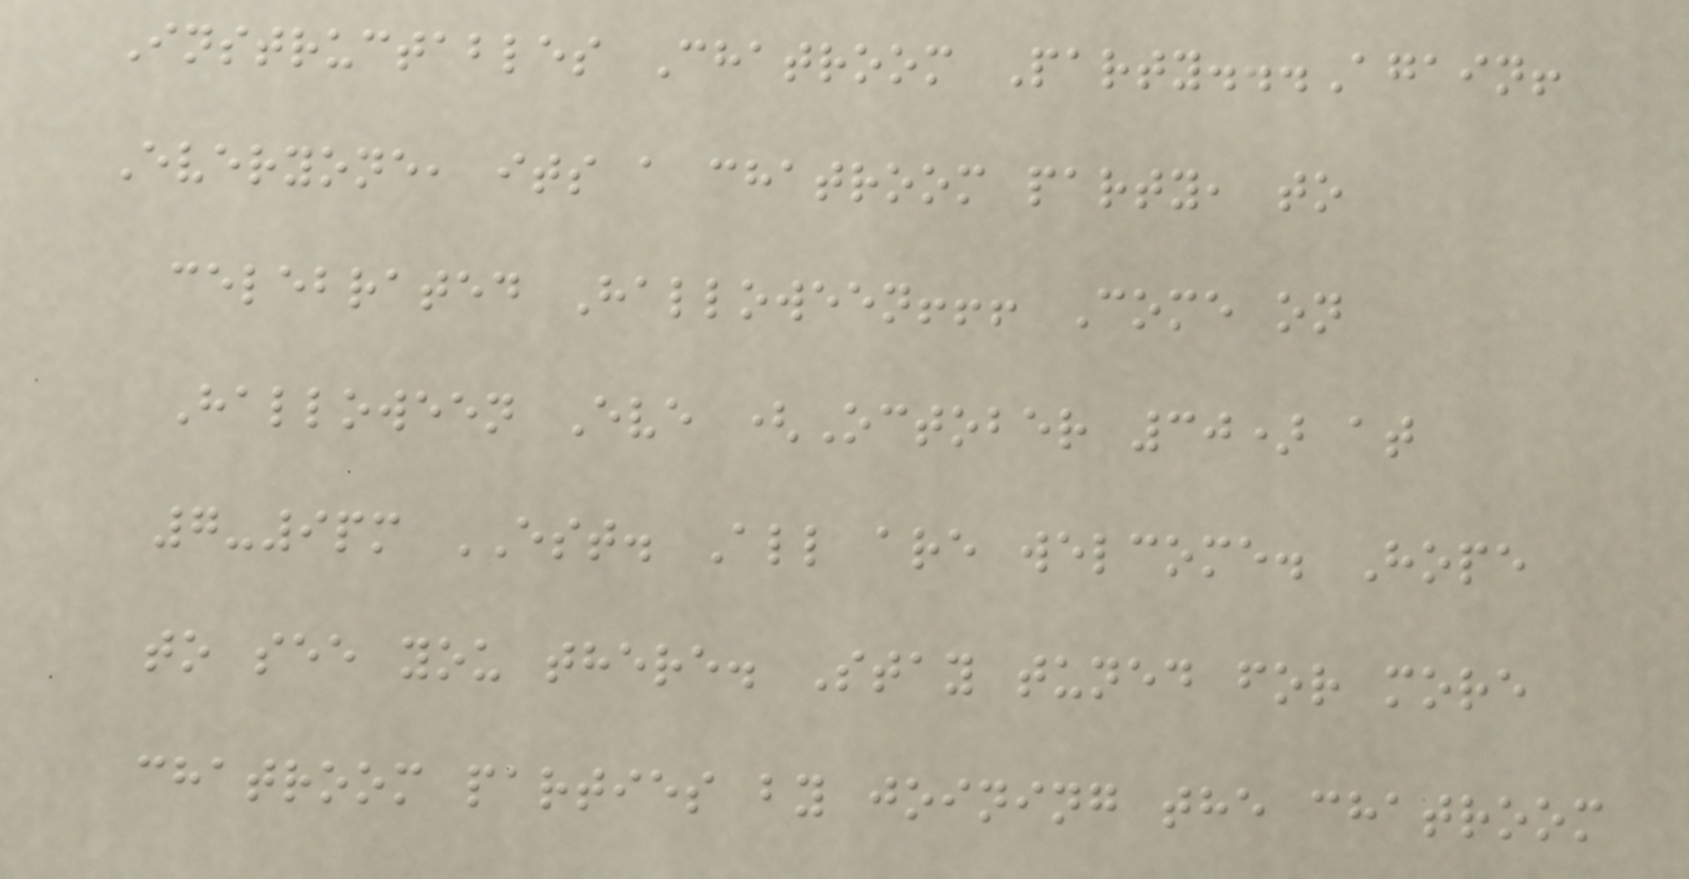Instructables Chatroom Party...Again!
Everyone, its a chatroom party, to
celebrated Halloween!!! Come on
Halloween Eve (October 30) at
7-9pm EST. All are welcome. Hope
to see you there. Stay tuned for more
chatroom parties by joining the chatroom
